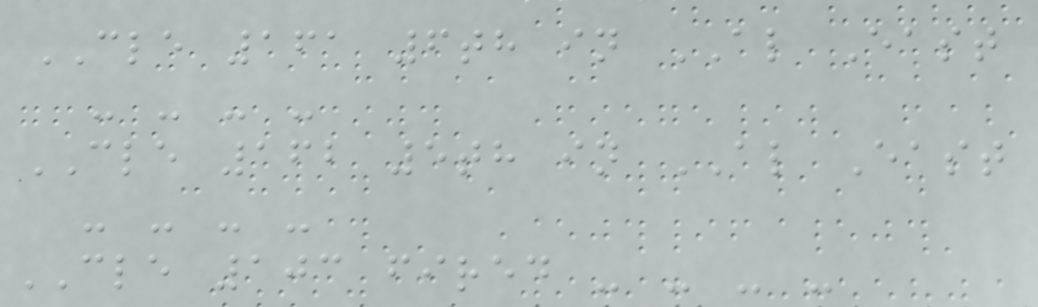CLE 161 6th in AL East
- - - -
CLE 162 5th in AL East
- - - -
CLE 103 fired - - - -
